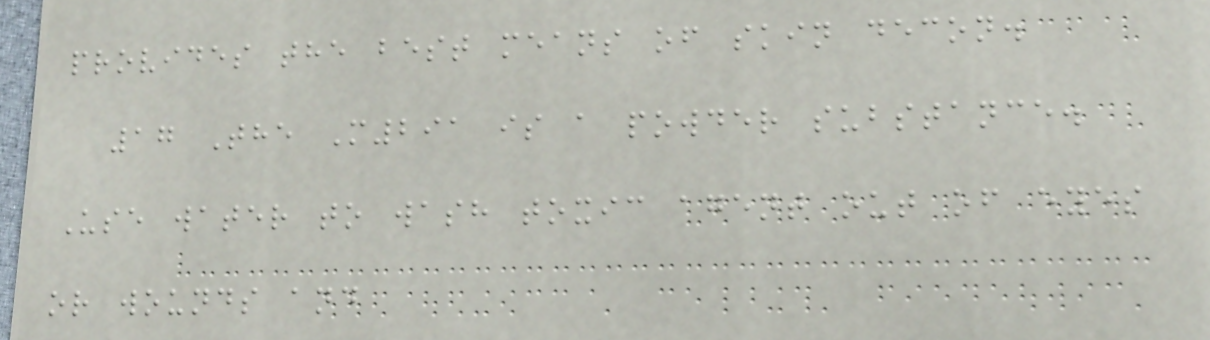provides the best means of skin decon.
17 The M291 is a powder substance.
Use water to wash toxic agent out of eyes
or wounds and
